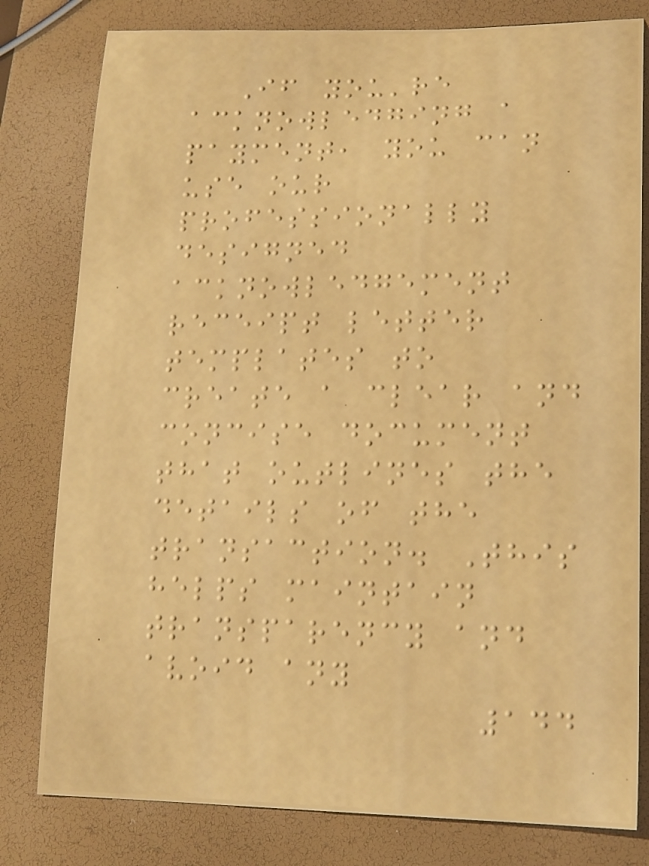If you're
acknowledging a
payment, you can
use our
professionally
designed
acknowledgement
receipt letter
templates to
create a clear and
concise document
that outlines the
details of the
transaction. This
helps maintain
transparency and
avoid any
144
